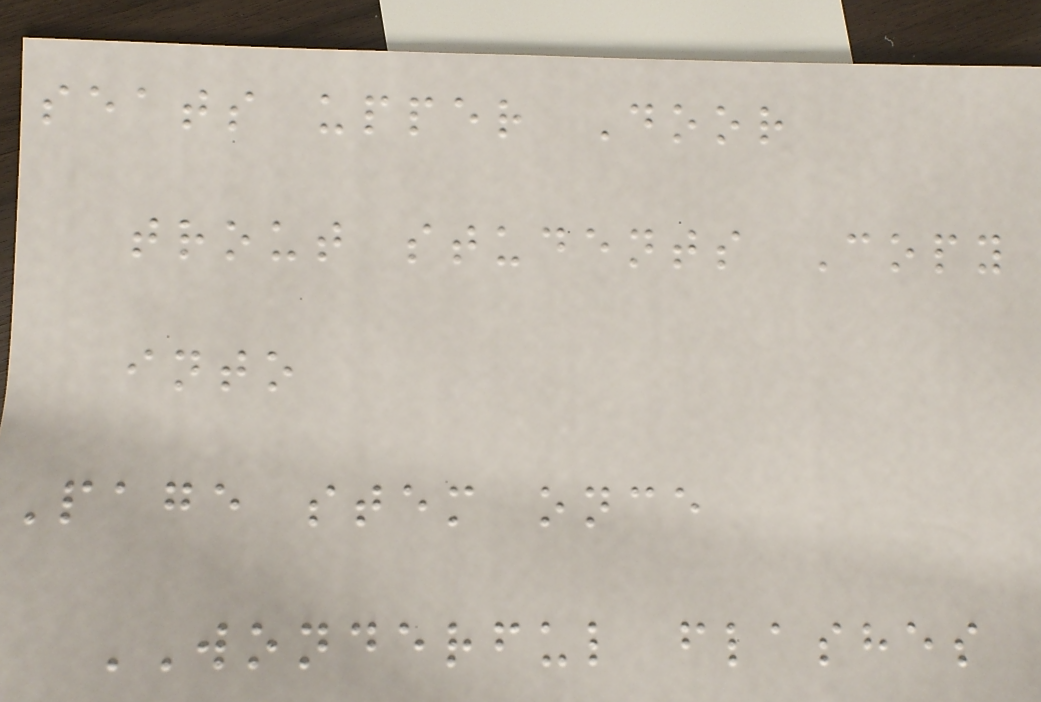seats upper Door
trout students Copy
into
Page stem once
WONDERFUL flashes
